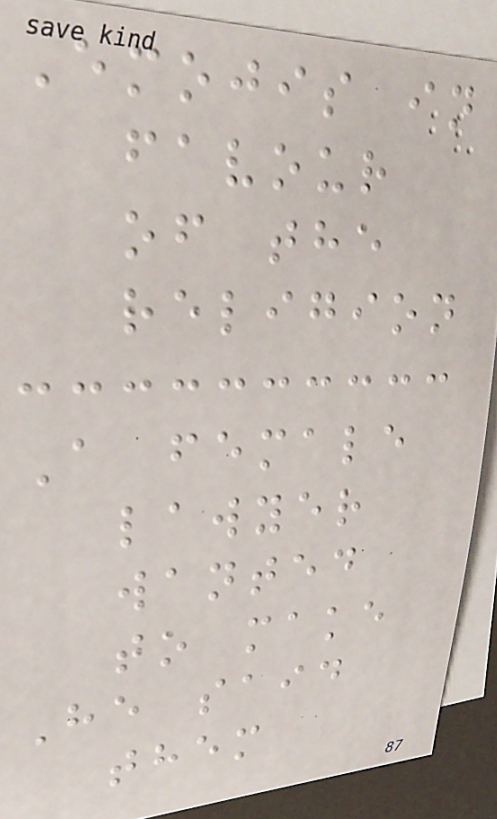Emojis in
favour
of the
religion
A female
lawyer
wanted
to make
He said
them
